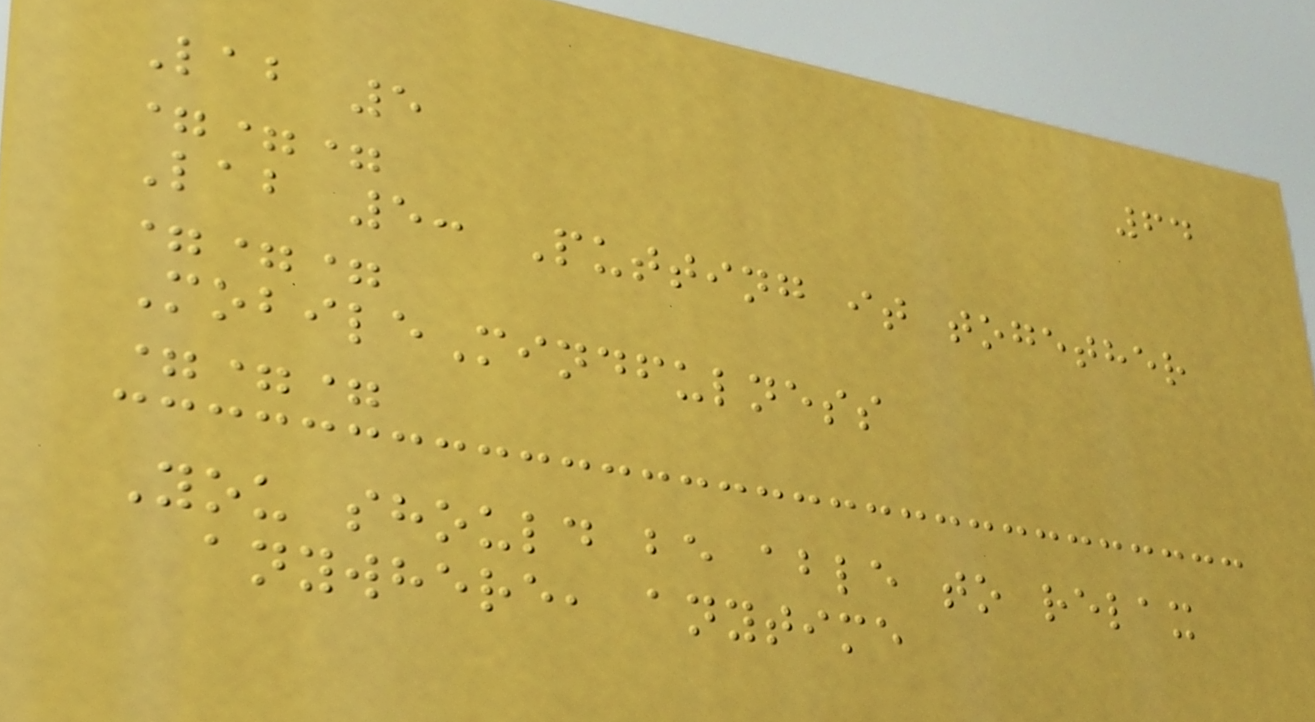64
Lab 5
===
Lab 5: Putting it together
===
MobileMindfulness
===
You should be able to relax
anywhere, anytime
